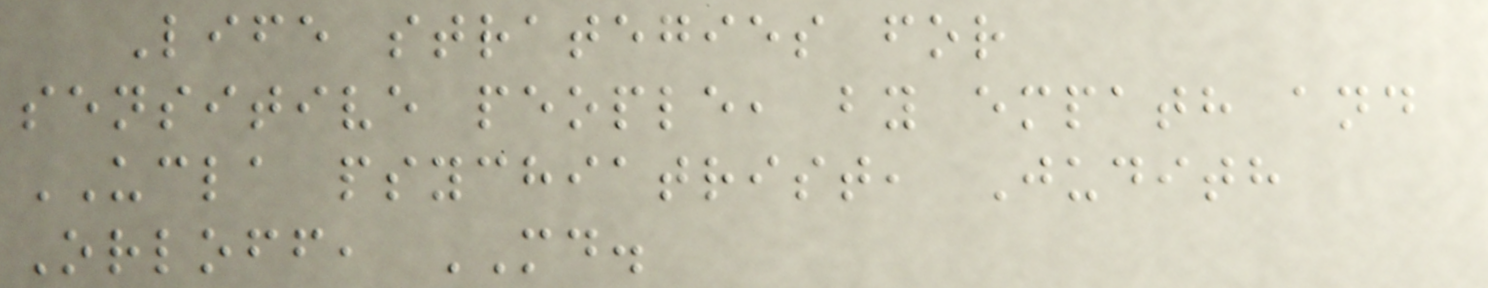Life strategies for
sensitive people, by empath and
UCLA psychiatrist, Judith
Orloff, MD.
